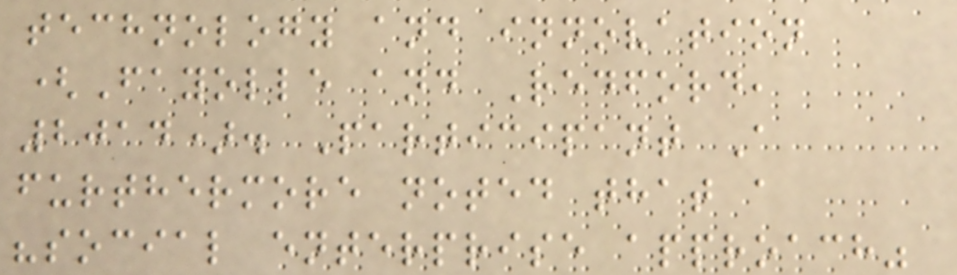technology and innovation
(Fayolle and Redford,
2014). Participant A
furthermore noted that a
"social enterprise approach"
